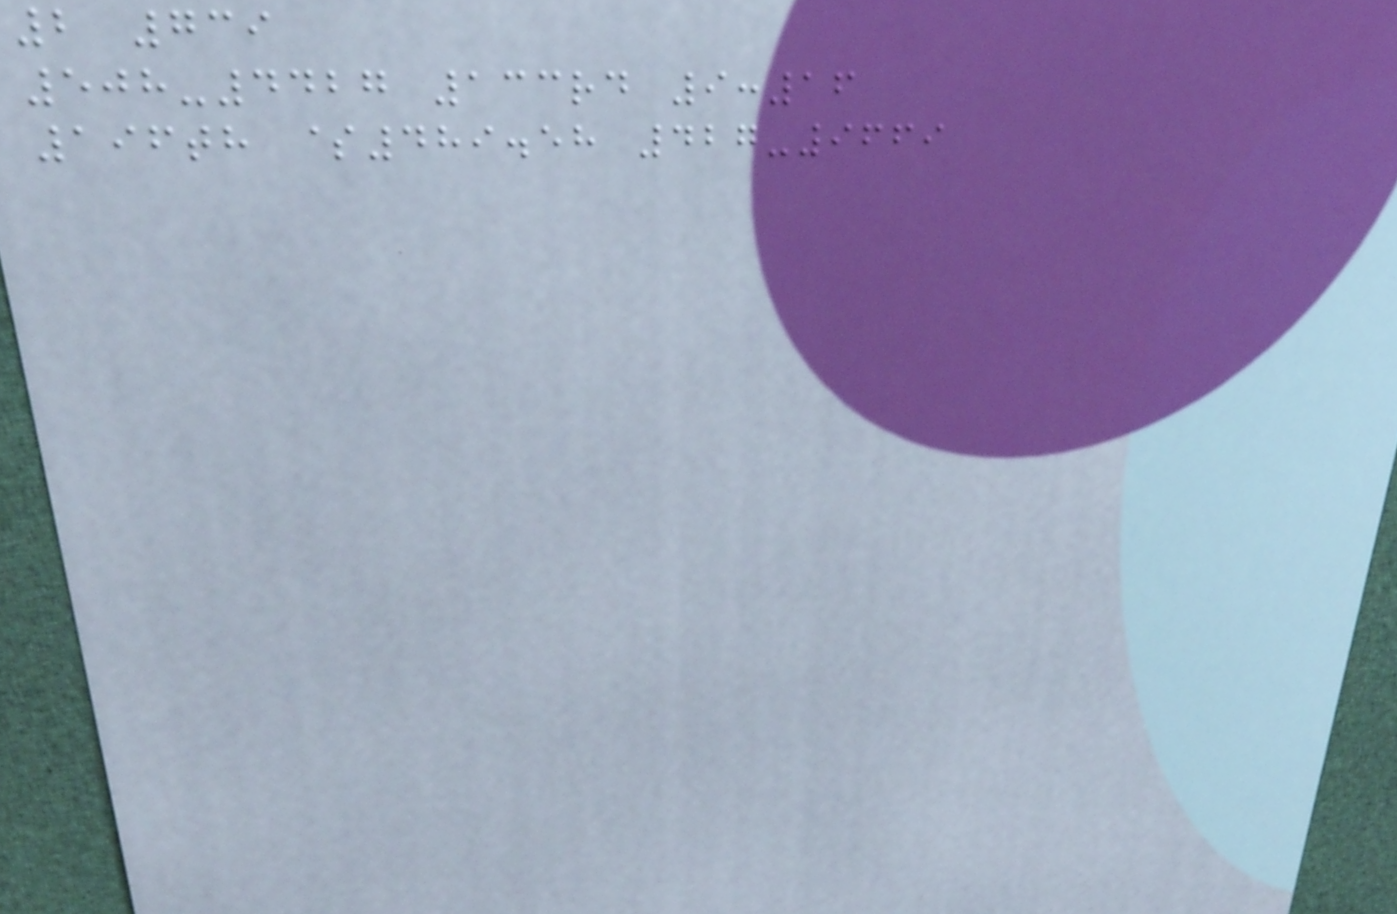2 739
508-4427 133rd 9:16
196th $489.58 427-9669
